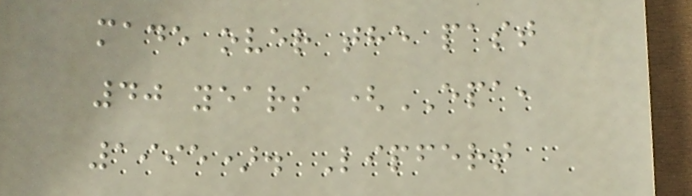made over the past
40 years (EPA,
1995). Lipfert
